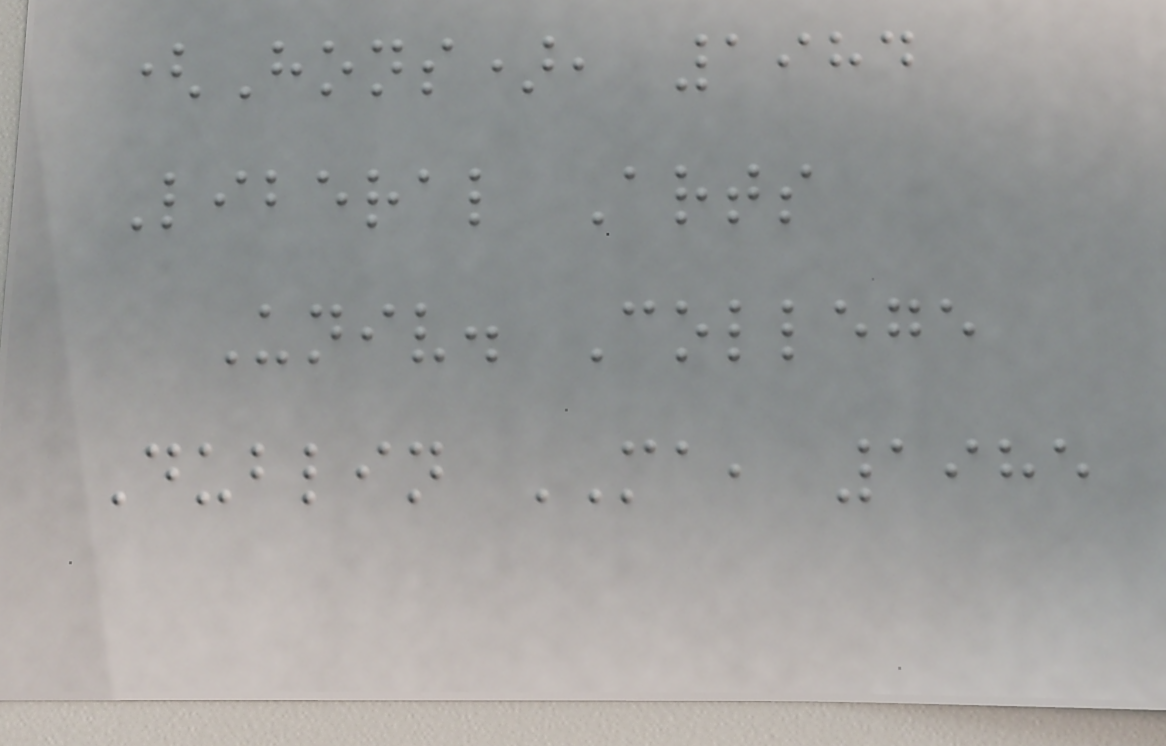(Hons), 1984
Liberal Arts
Univ. College
Dublin MA, 1985
